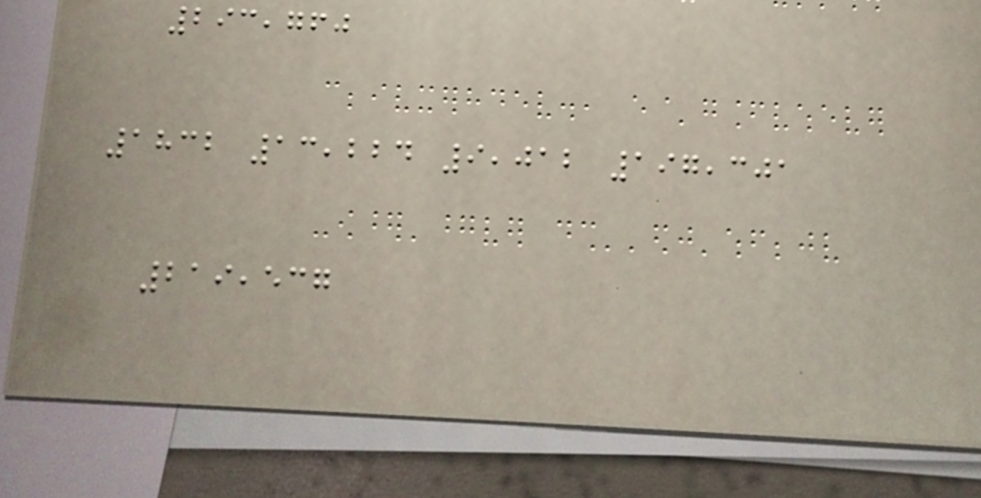293,760
1832 13,224 9,012 197,301
219,537
